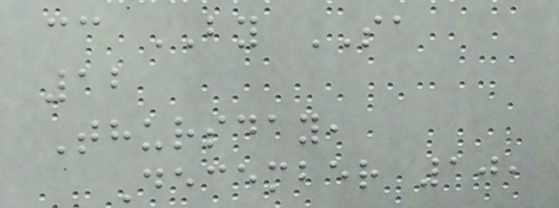cc BY SA
12
Thursday,
December 10,
